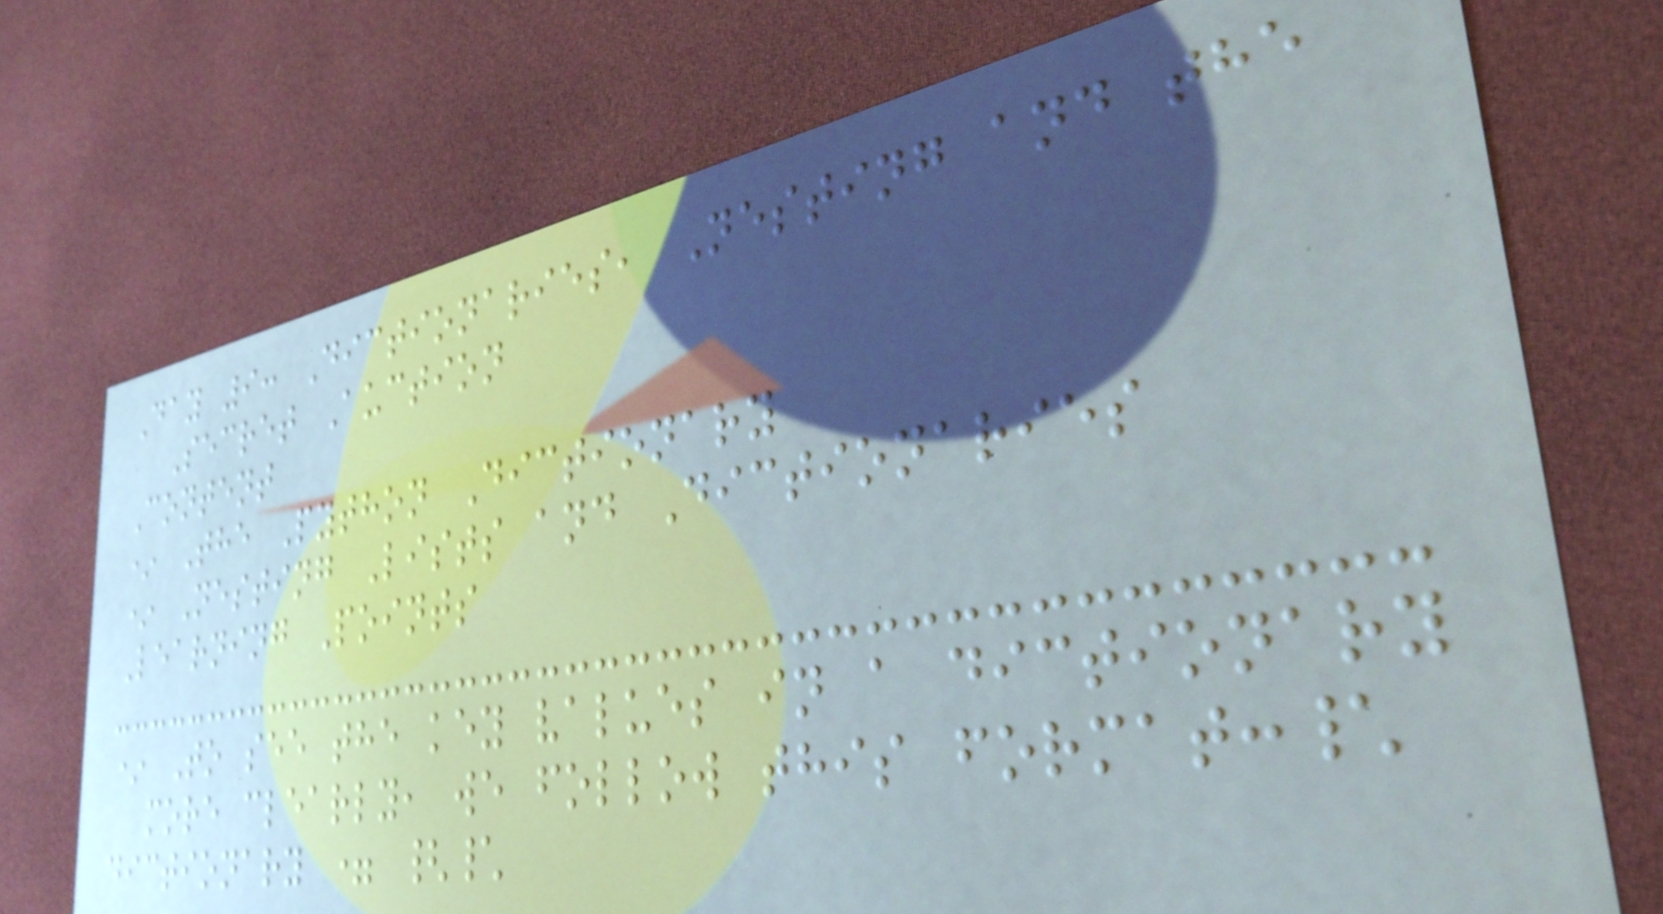Day 9: Dictionaries, Nesting and the
Secret Auction
Content
* The Python Dictionary
* Nesting Lists and Dictionaries
Learning Points
* To see the key values in a dictionary
more clearly, we follow this format:\
dictionary = {\
